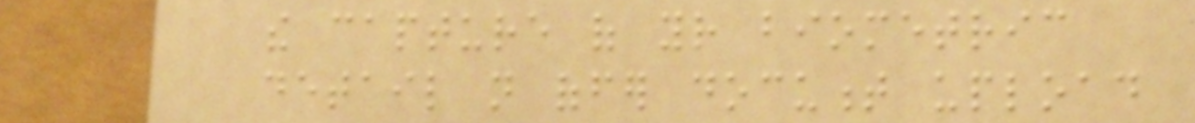the capture of your biometric
detail not offer document upload
